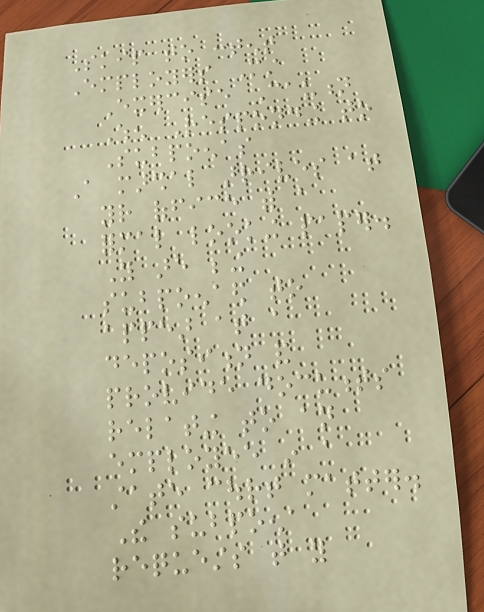Skip to content
Employers Must
Exercise Caution
When Responding to
Subpoenas
A marshal arrives at
your office with a
formal looking paper.
You are being
subpoenaed to
appear at a
deposition and
provide documents
relating to an
employee in a
state court matter.
The subpoena
requests that you
